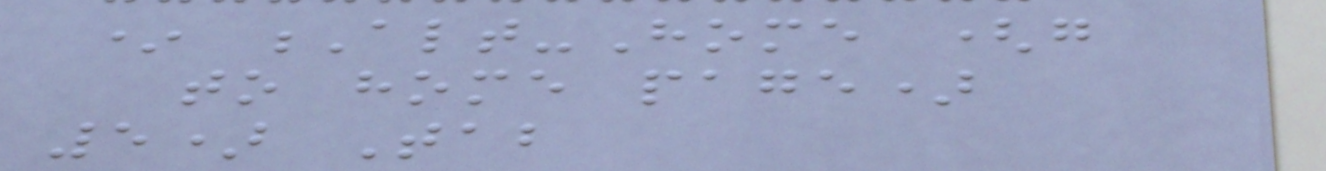* Alt-Home (go
to home page)
5) Tab
